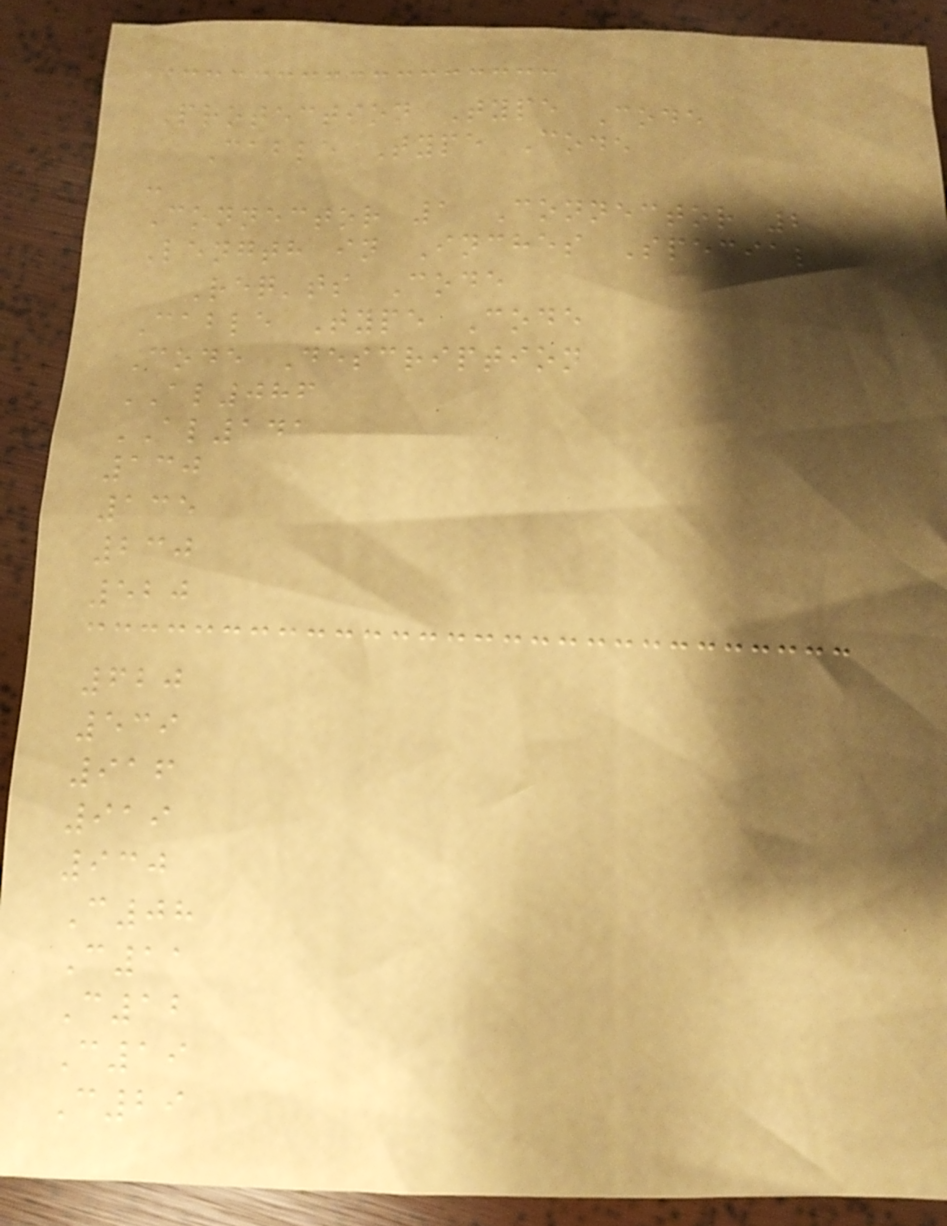Protection Type Code
Cable Type Code
-
Connector 1 Connector 2
Length in Inches Special
Req'ts Code
Cable Type Code
Code Description
AL086
AL141
130
135
230
520
620
539
916
919
930
C08
C11
C12
C19
C29
